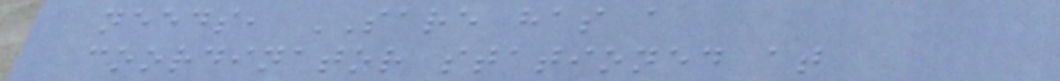needs, SARE has a
coordinator stationed at
